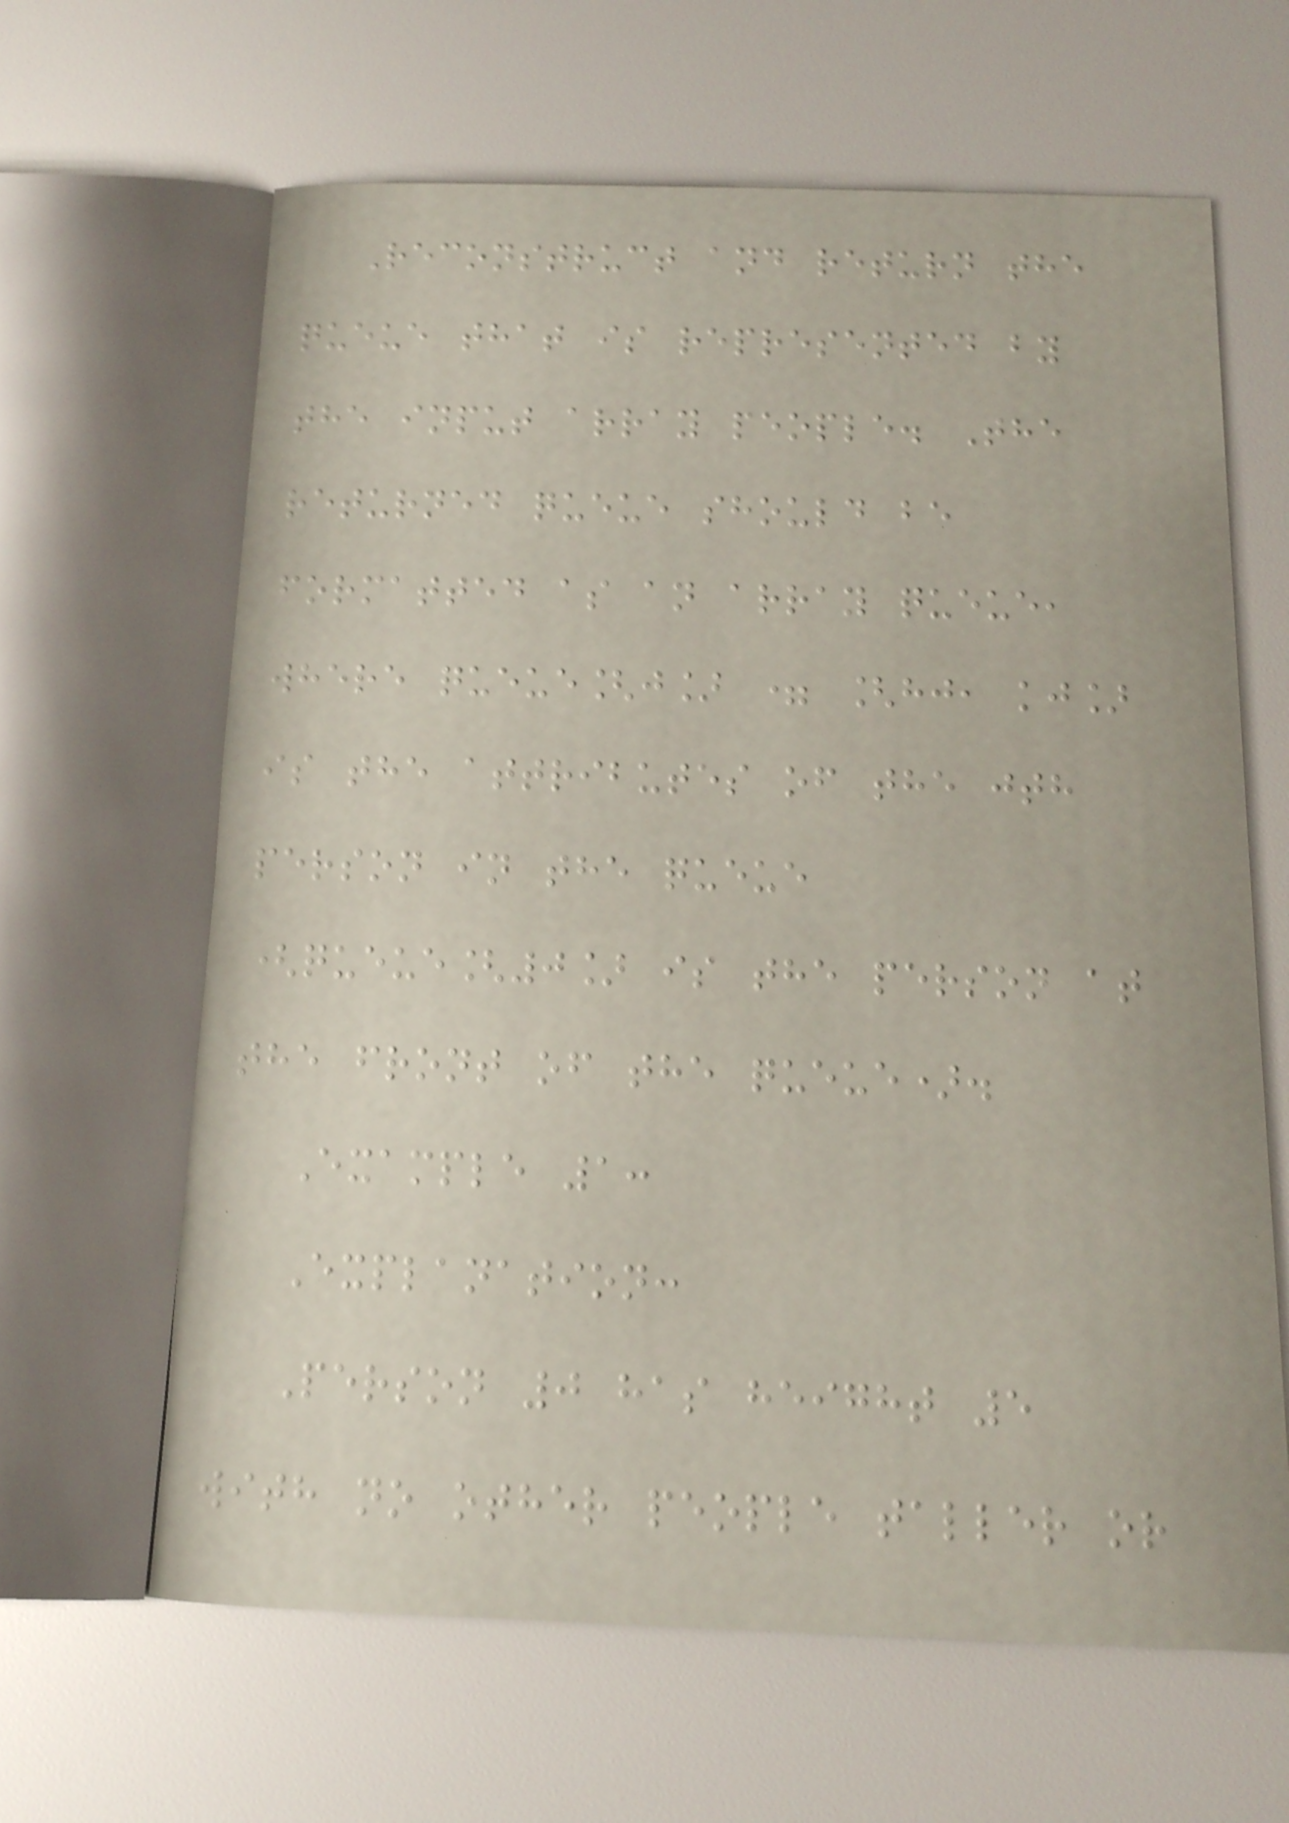Reconstruct and return the
queue that is represented by
the input array people. The
returned queue should be
formatted as an array queue,
where queue[j] = [hj, kj]
is the attributes of the jth
person in the queue
(queue[0] is the person at
the front of the queue).
Example 1:
Explanation:
Person 0 has height 5
with no other people taller or
